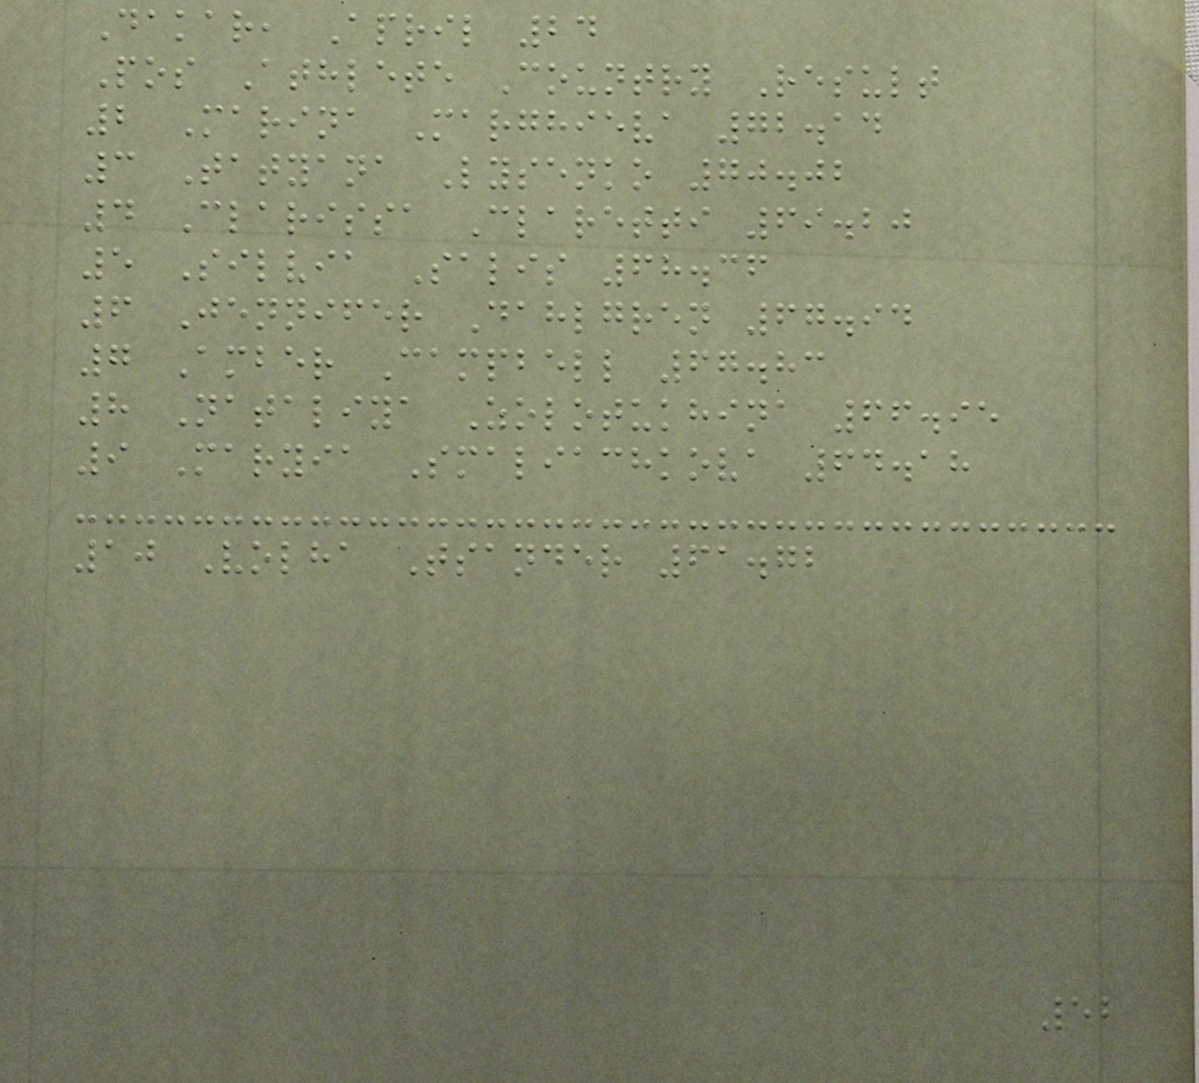Dakar, April 24
Pos Athlete Country Result
2 Marina Marghieva 72.14
3 Tatyana Lysenko 70.02
4 Clarissa Claretti 69.20
5 Silvia Salis 68.36
6 Jennifer Dahlgren 67.94
7 Amber Campbell 67.83
8 Nataliya Zolotukhina 66.95
9 Maryia Smaliachkova 64.18
10 Volha Tsander 61.72
52
